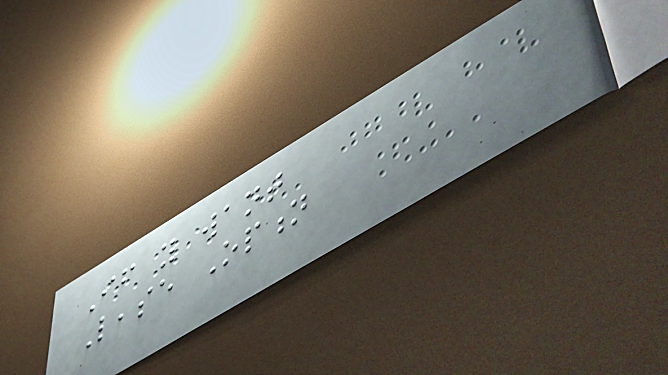If you want
Lease Option
